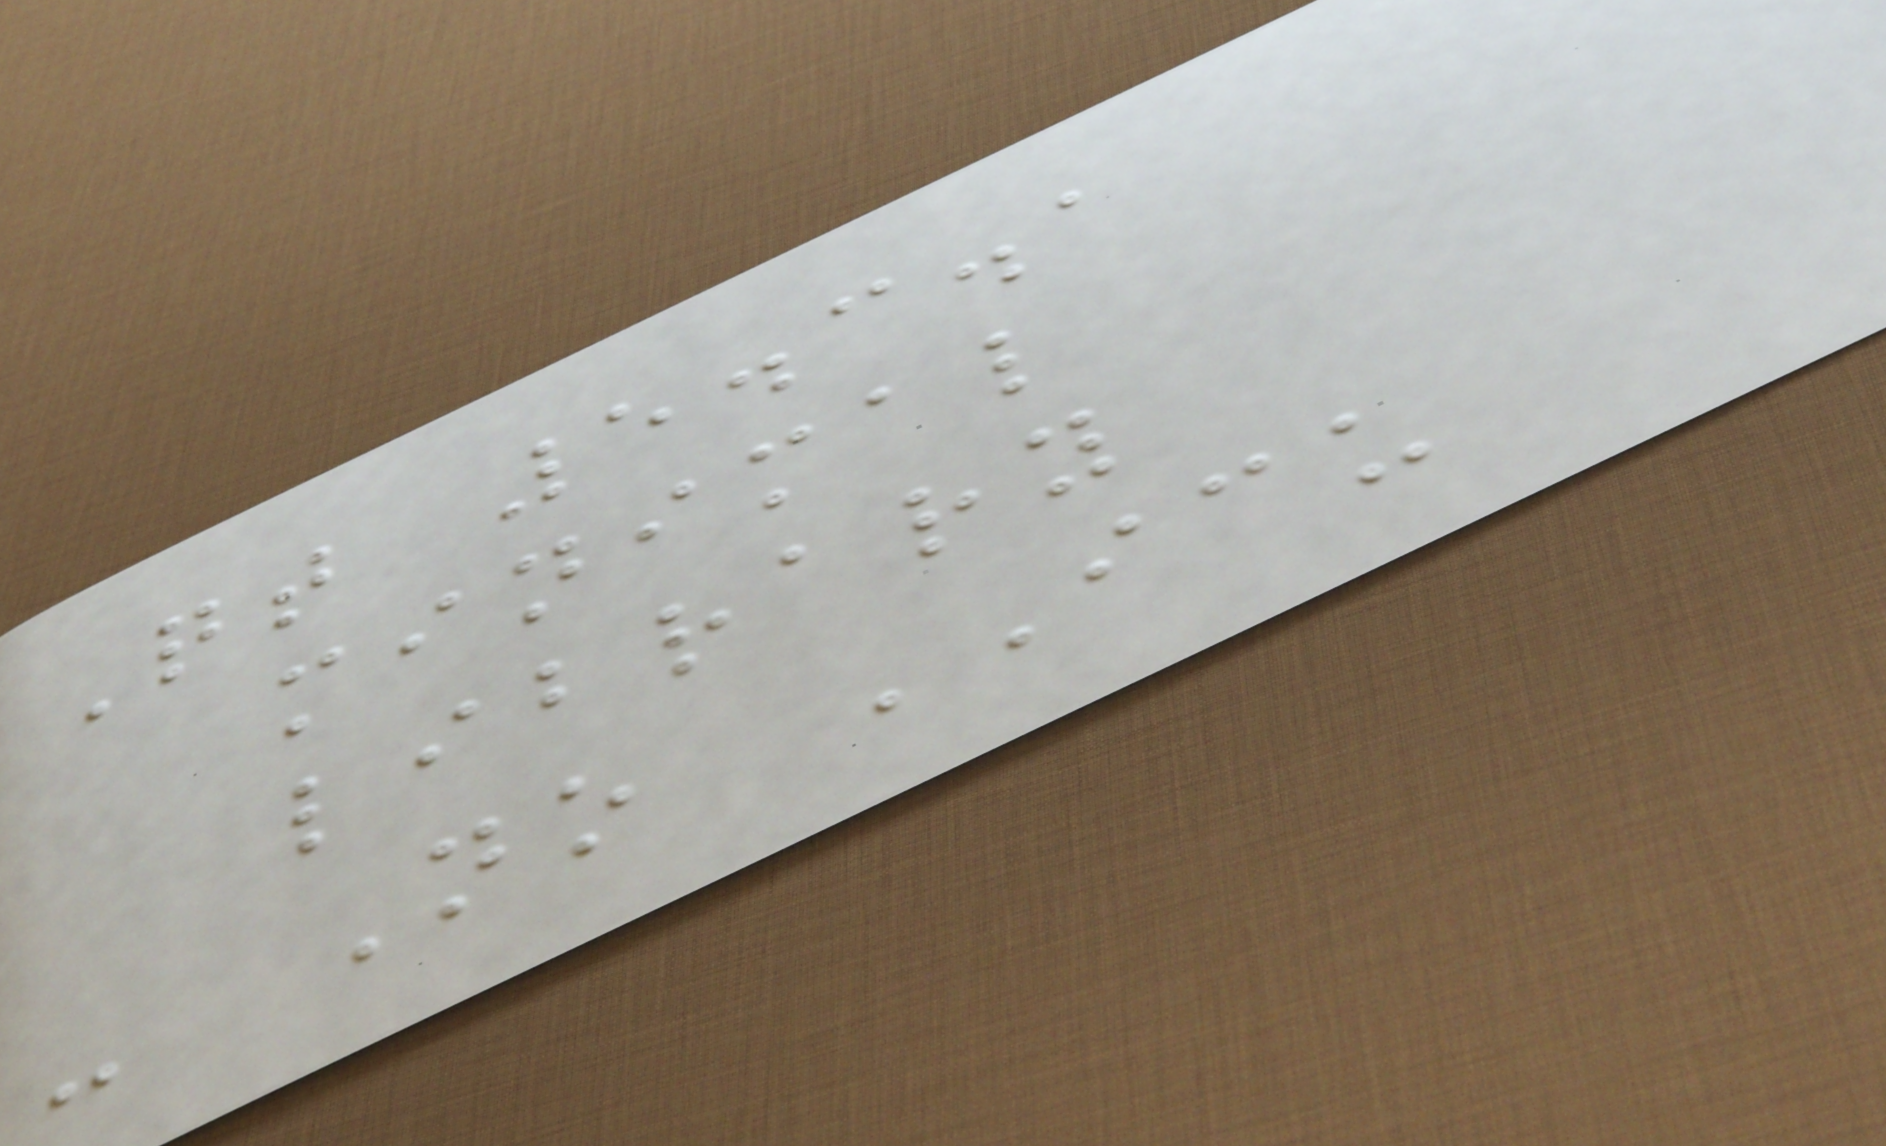Qt 5.3.1
minimal
library
- No ICU
